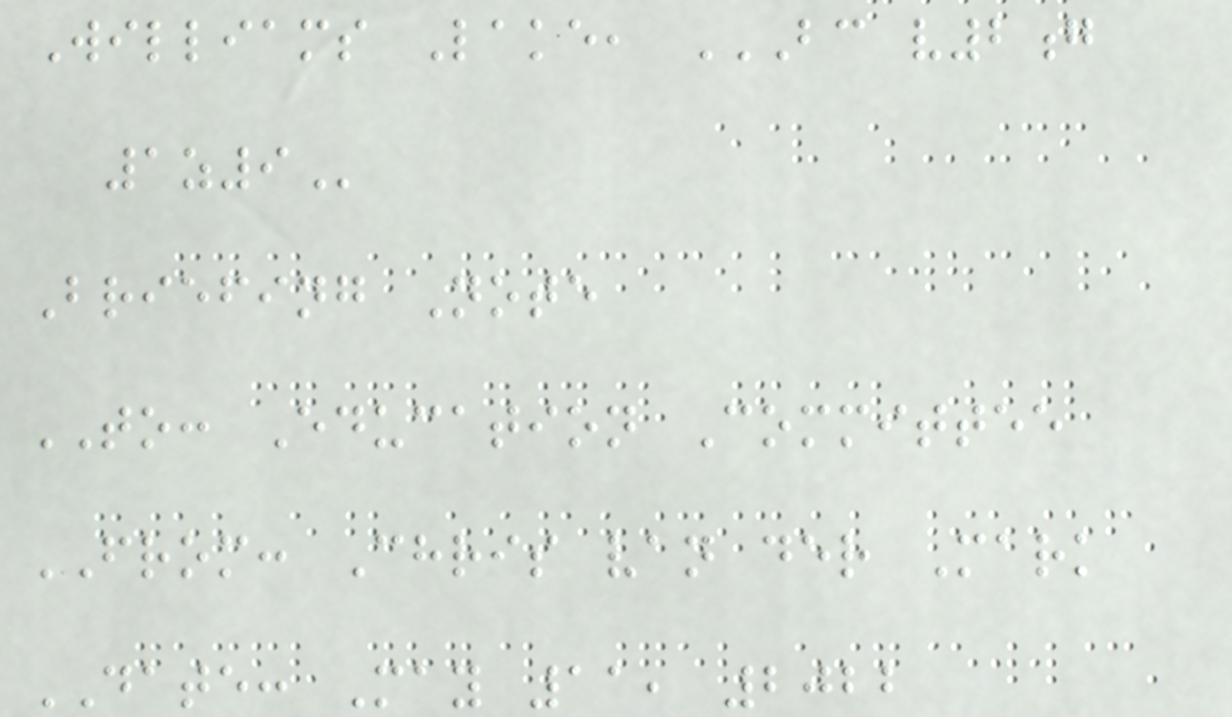Williams Lake, BC V2G
1Z9
Briefing Note
TO: Education Committee
FROM: Chris van der Mark
DATE: May 11, 2022
